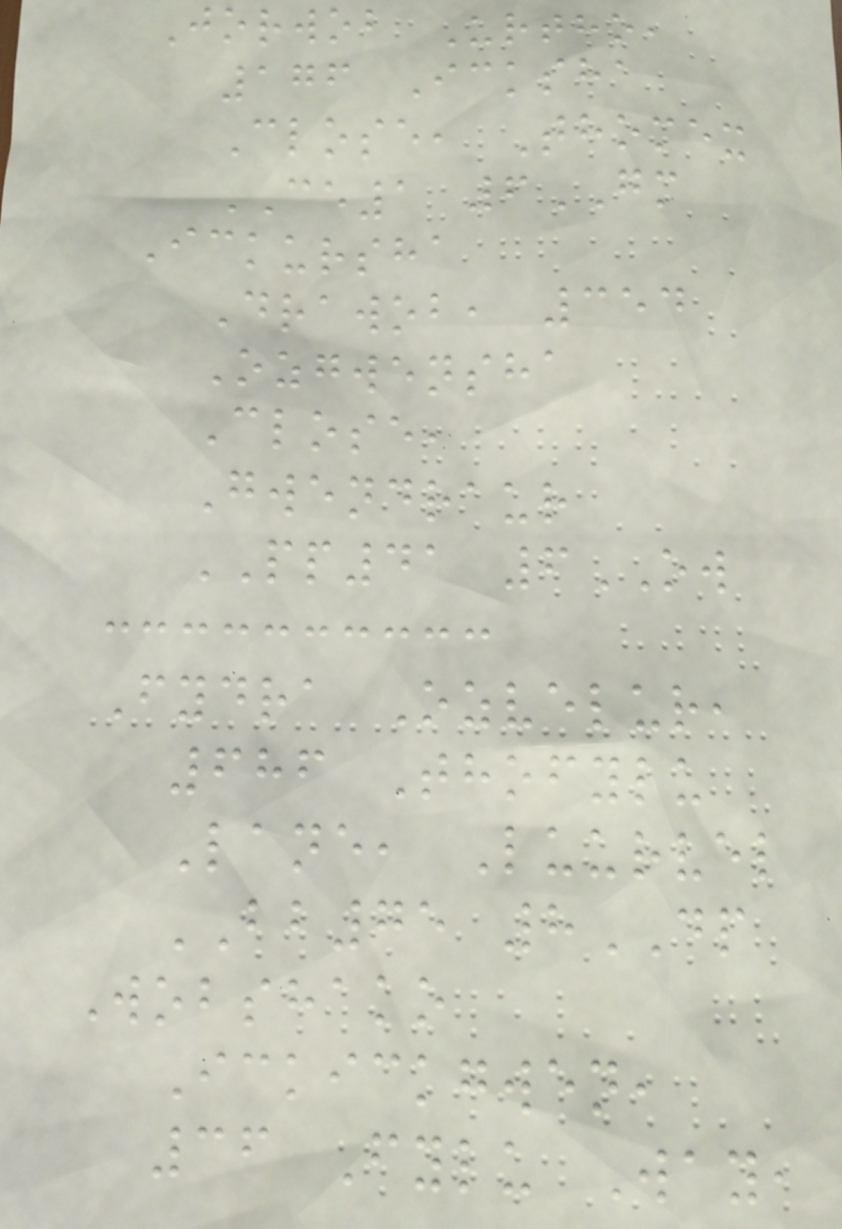Jorwob Urtho,
176 Icksha
Close, Thomex
CE1 6GM
Ickursha
Drawob, 354
Ozgwensha
Close,
Gwendraur
PP41 6OW
Fydra Ozvelur,
686 Thofylu
Lane, Luurvel
BB75 8DP
Wobshako
Ickickgwen,
36 Fylu Way,
